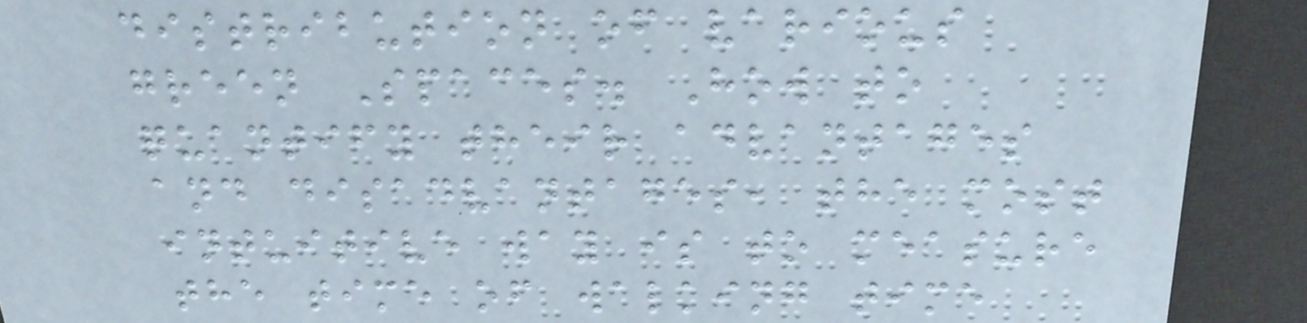distribution of various
green Spaces. How to
quantify their advantages
and disadvantages, the most
intuitive way is to measure
the time of walking time
